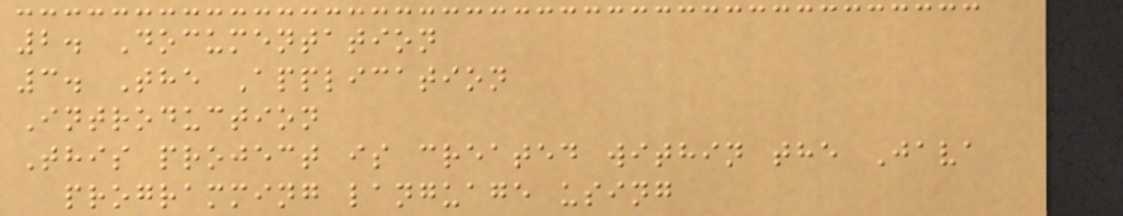2. Documentation
3. The Application
Introduction
This project is created within the Java
programming language using
